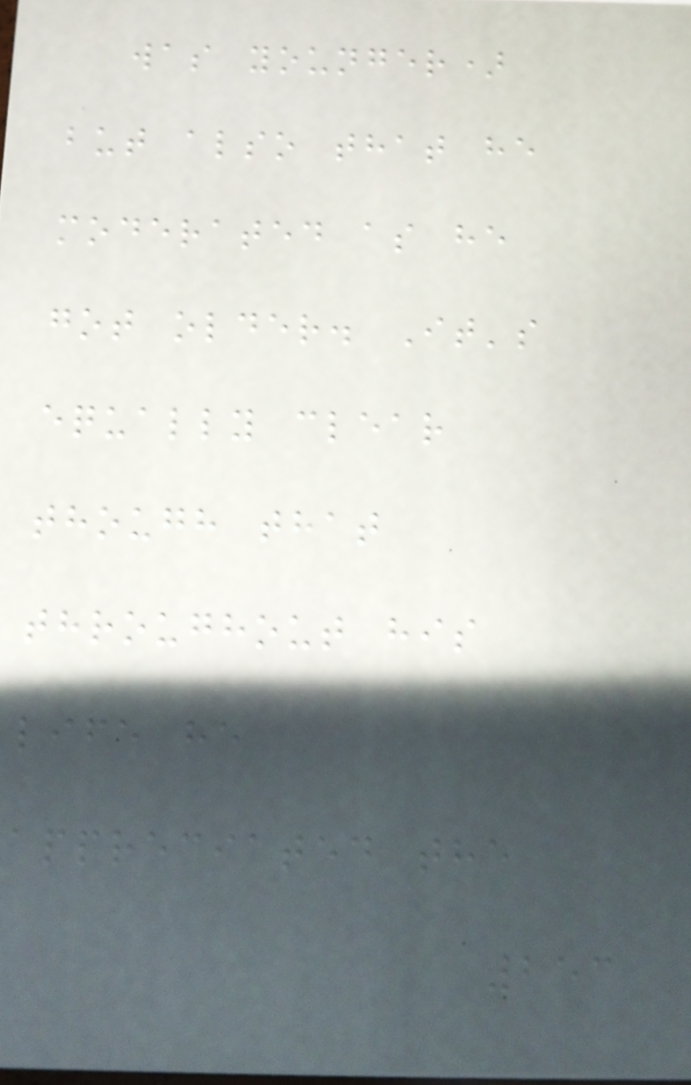was younger)
but also that he
moderated as he
got older. It's
equally clear
though that
throughout his
life he
appreciated the
253
